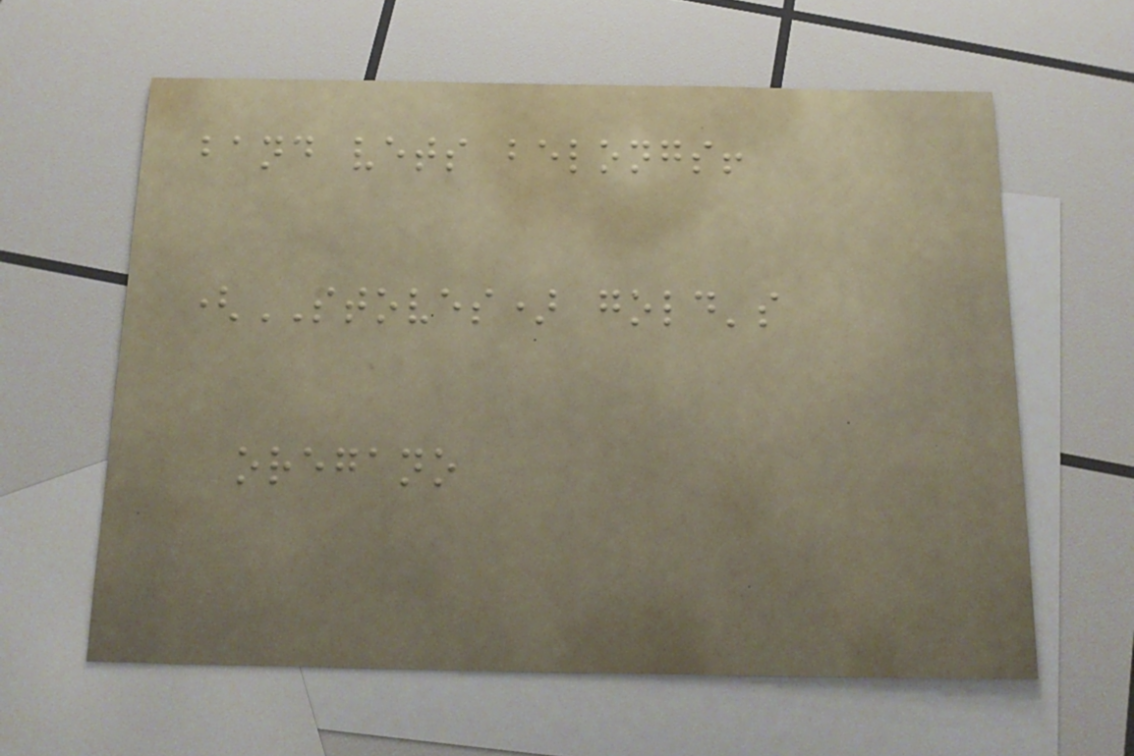band vets belongs!
(STOVES) gold's
oregano
